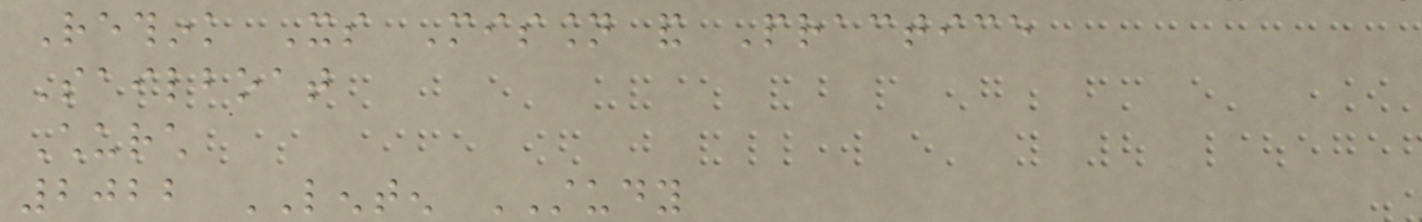Rethink Its Mission and Practice
Sailboat
Church
2022 LENTEN STUDY
